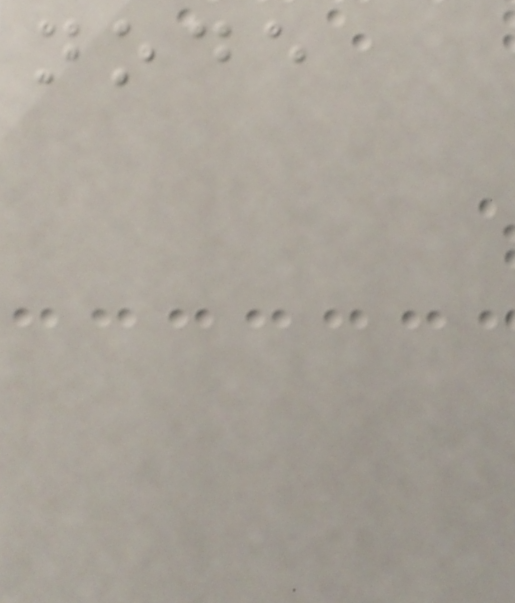node
